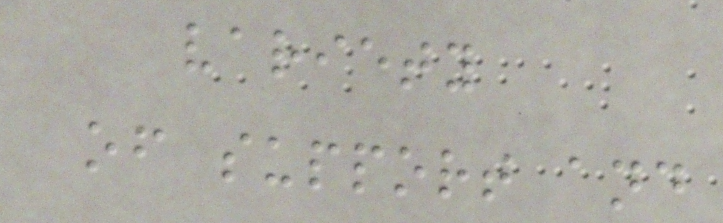variety
of support and
